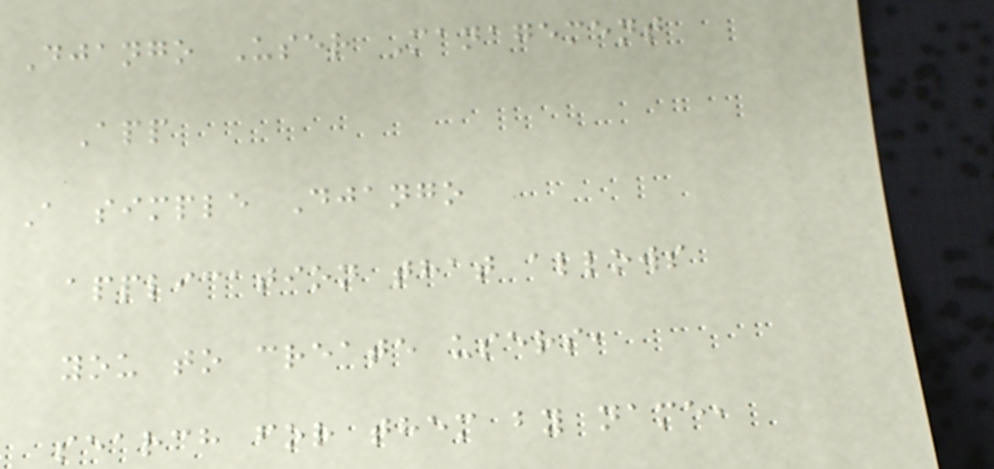Django User Management
App
A simple Django
application that allows
you to create users,
search for them by name,
